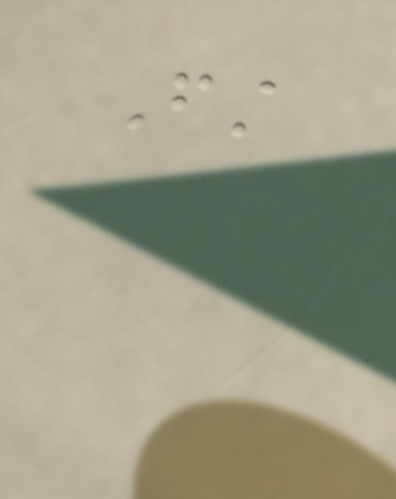First
